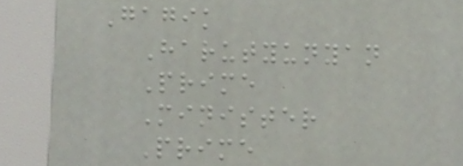Gagik
Harutyunyan
Prime
Minister
Prime
